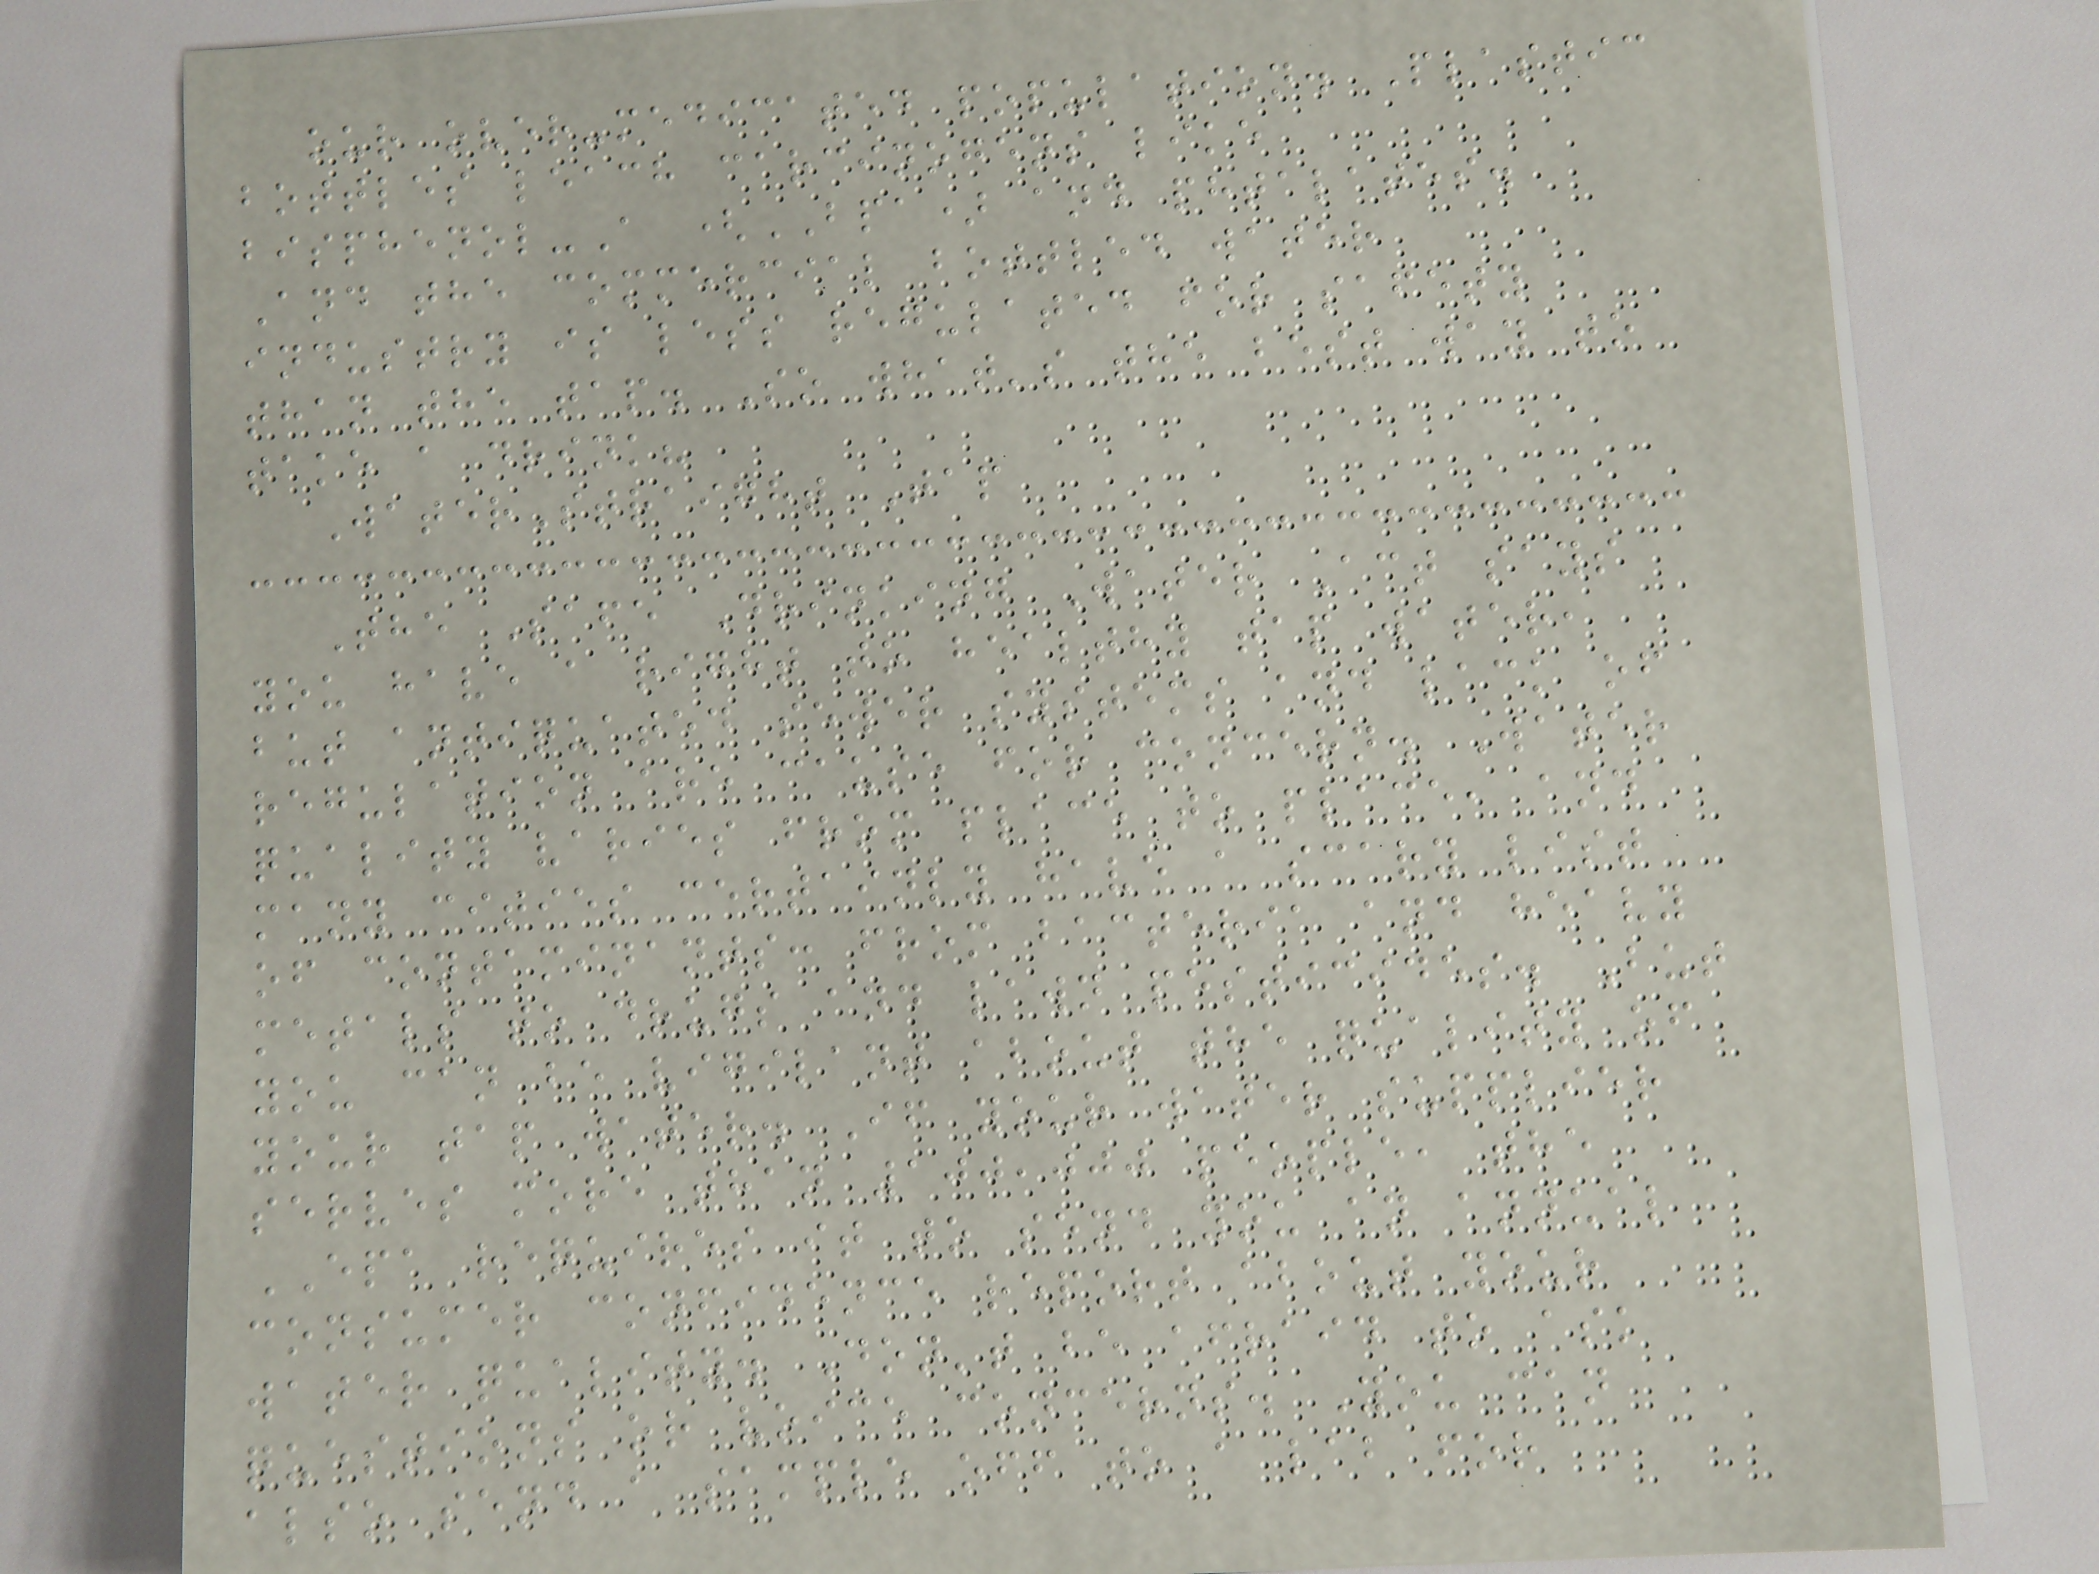our over-medicated population. Plastic
bottles leach carcinogens like
bisphenol-A (BPA) and phtalates.
And the commercial bottled water
industry is less regulated for safety
than the tap. So what's the best way to
take a drink?
WaterStraight Tap
The Safe Drinking Water Act says
you have a right to healthy tap water,
but antiquated sewer systems and lack of
regulation are cause for concern. Water
quality varies from place to place, and
many cities certainly have a scary list
of contaminants: from bacteria and heavy
metals to drugs and lawn pesticides. But
you can be vigilant about the quality of
your tap water. If your water supplier
serves more than 100,000 people, the
EPA requires it to send you an annual
consumer confidence report about your
water quality. Don't be afraid to ask
questions or voice concerns. You can
also send a sample off to a lab for
